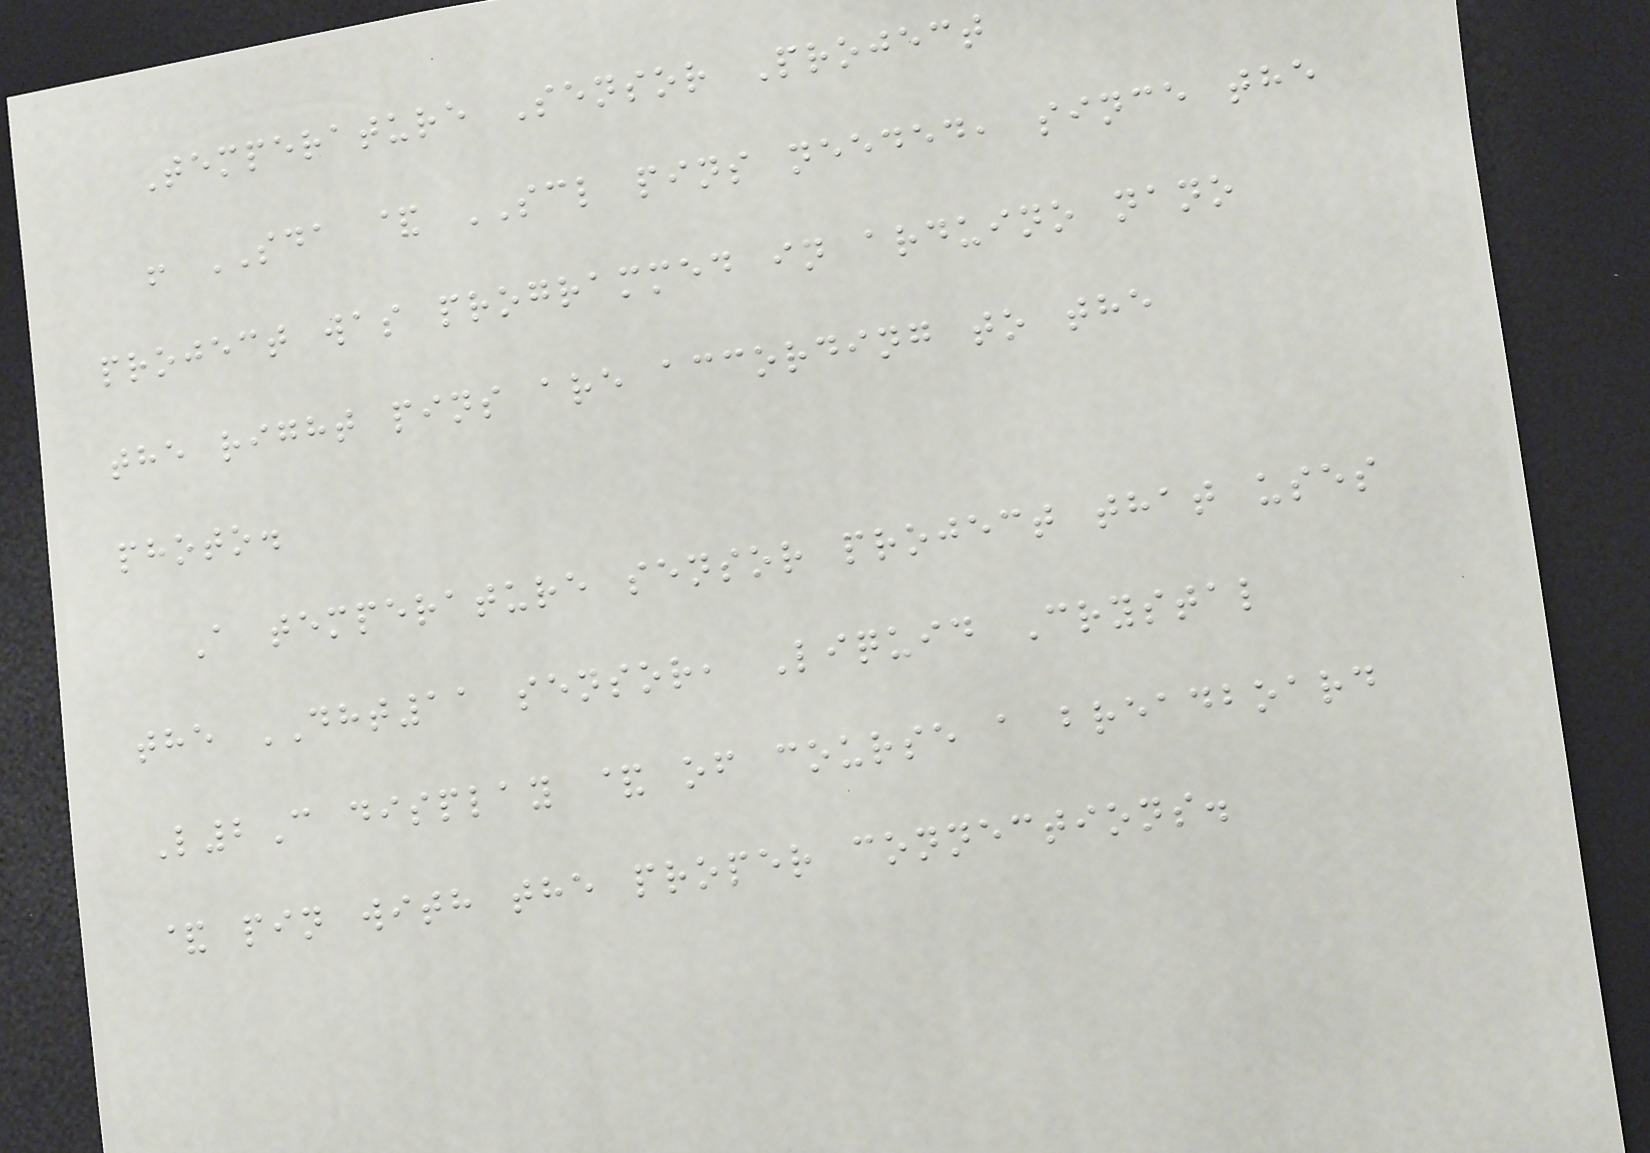Temperature Sensor Project
! SDA & SCL pins needed, since the
project was programmed in arduino nano
the right pins are according to the
photo.
A temperature sensor project that uses
the DHT11 sensor, Liquid Crystal
L2C display & of course a breadboard
& pin with the proper connections.
